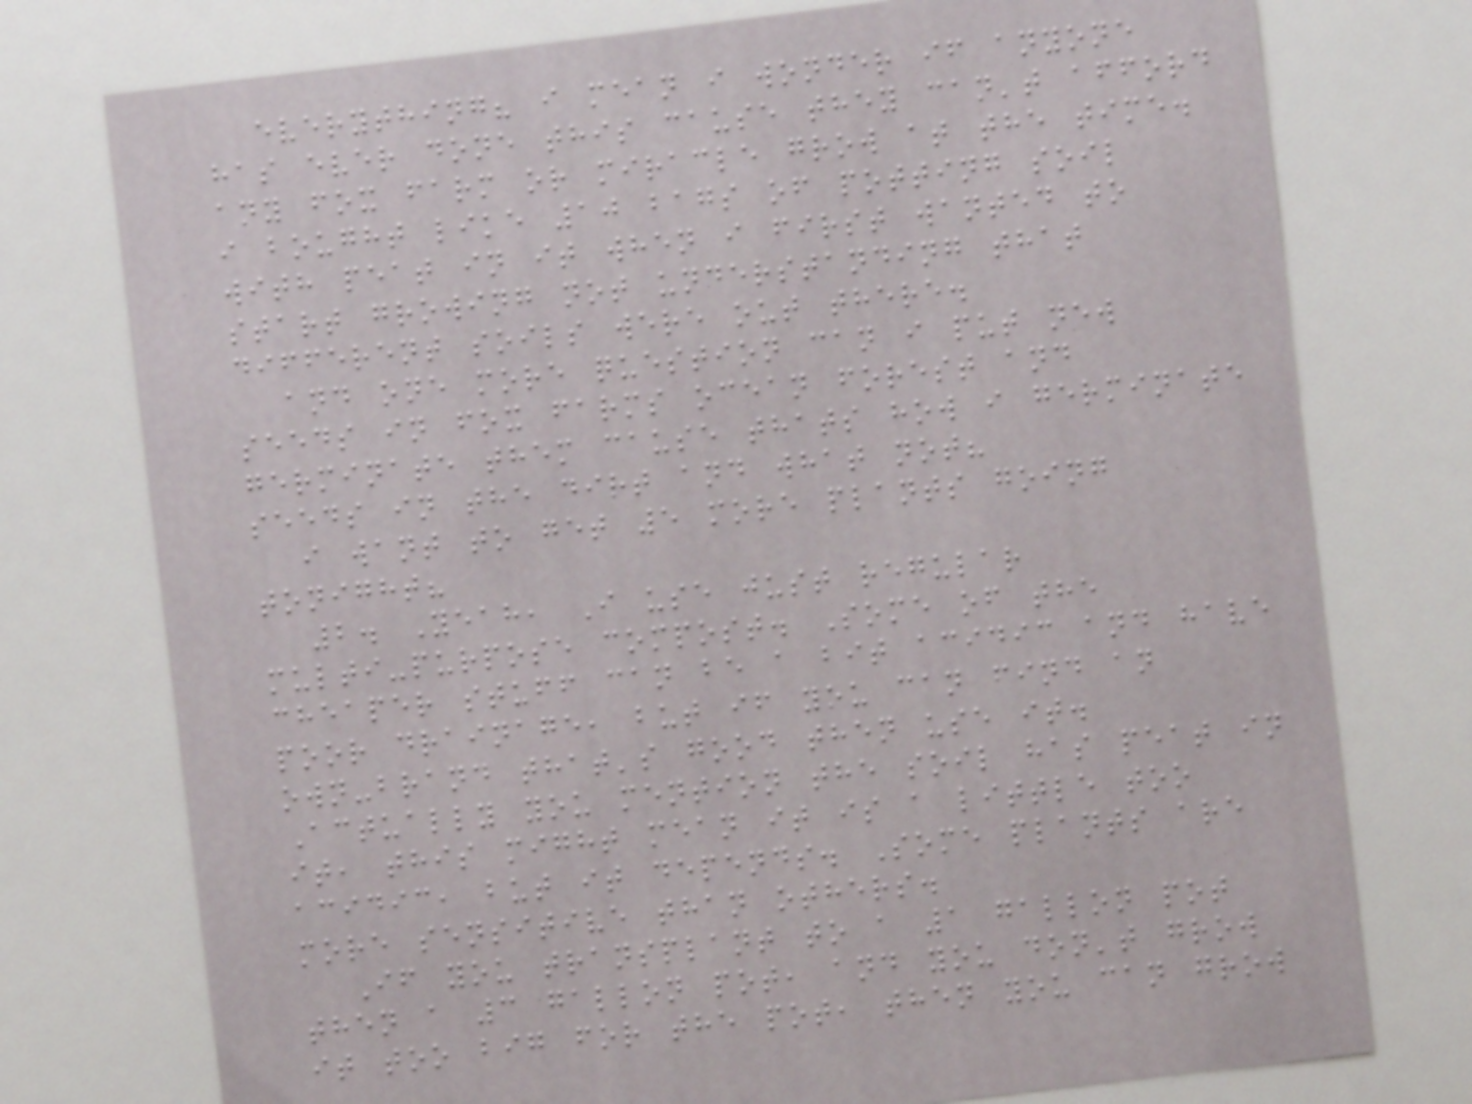everything? i mean i wonder if anyone
has ever done this cause they can't afford
any fox farm or miracle grow at the time.
i bought like 10 bags of potting soil
with peat in it when i first wanted to
start growing not understanding that
different soils were out there.
and one more question can i put new
seeds in fox farms ocean forest and
germinate them cause thats how i germinate
seeds in the dirt and what not?
i want to get 5 more plants going
tonight?
2. Yeah, I use just regular
multi-purpose compost. Some of the
cheaper stuff can be a bit acidic and have
poor drainage, but if you can find an
own-brand that's good then use it.
Actually you mention the soil has peat in
it, this might mean it is a little too
acidic, but it depends. Some plants are
more sensitive than others.
If you transplant to a 1 gallon pot
then a 3 gallon pot, and you don't grow
it too big for the pot, then you can grow
